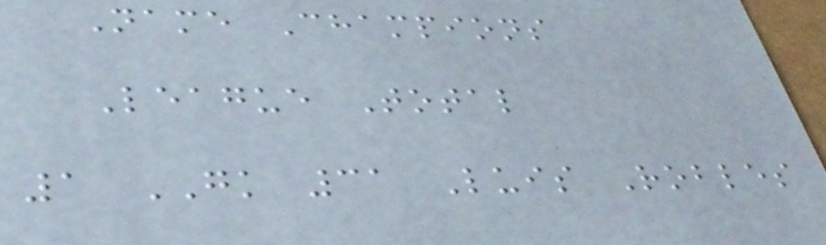Name Champions
League Total
1 GK 31 Luis Robles
